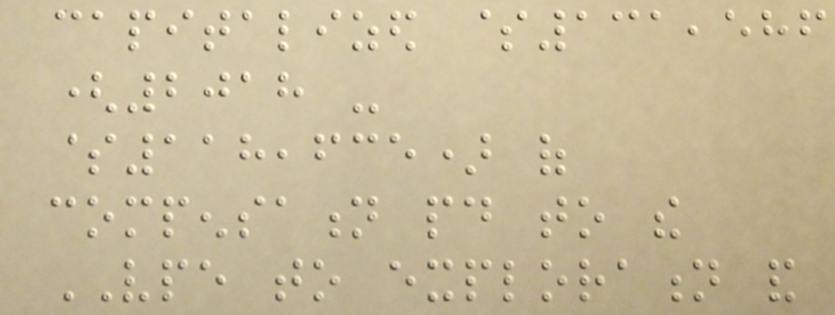capitalized $131,586
(2018 -
$118,635) of
compensation paid to the
VPE to exploration and
